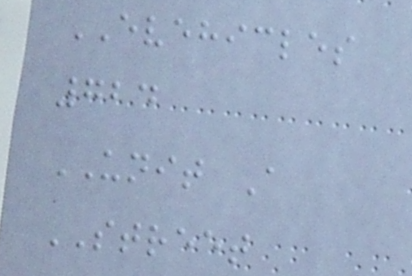EVEHICLES
724
UNIT A
STREET
